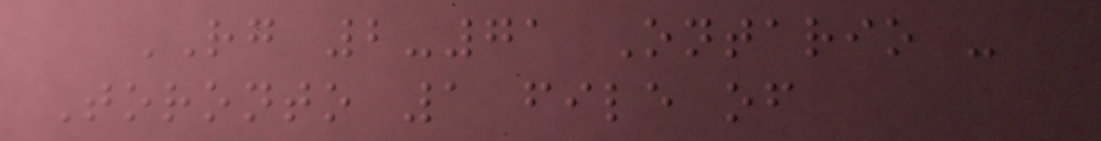RG 2-71 Ontario -
Toronto 1 file of
